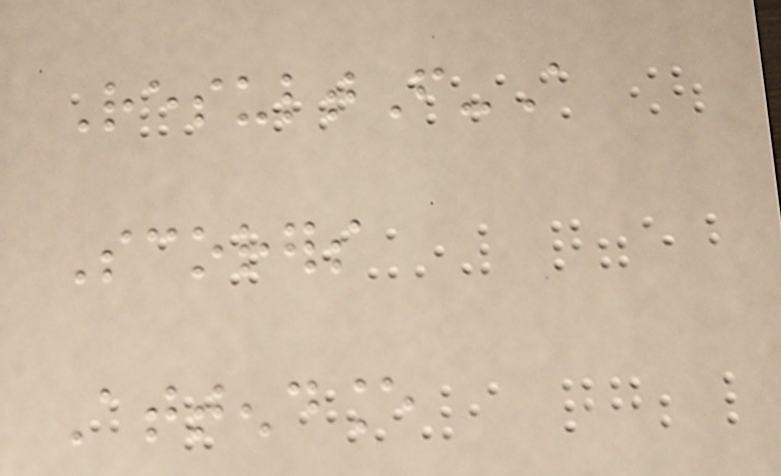ResultF-A
Scorers
Attendance
